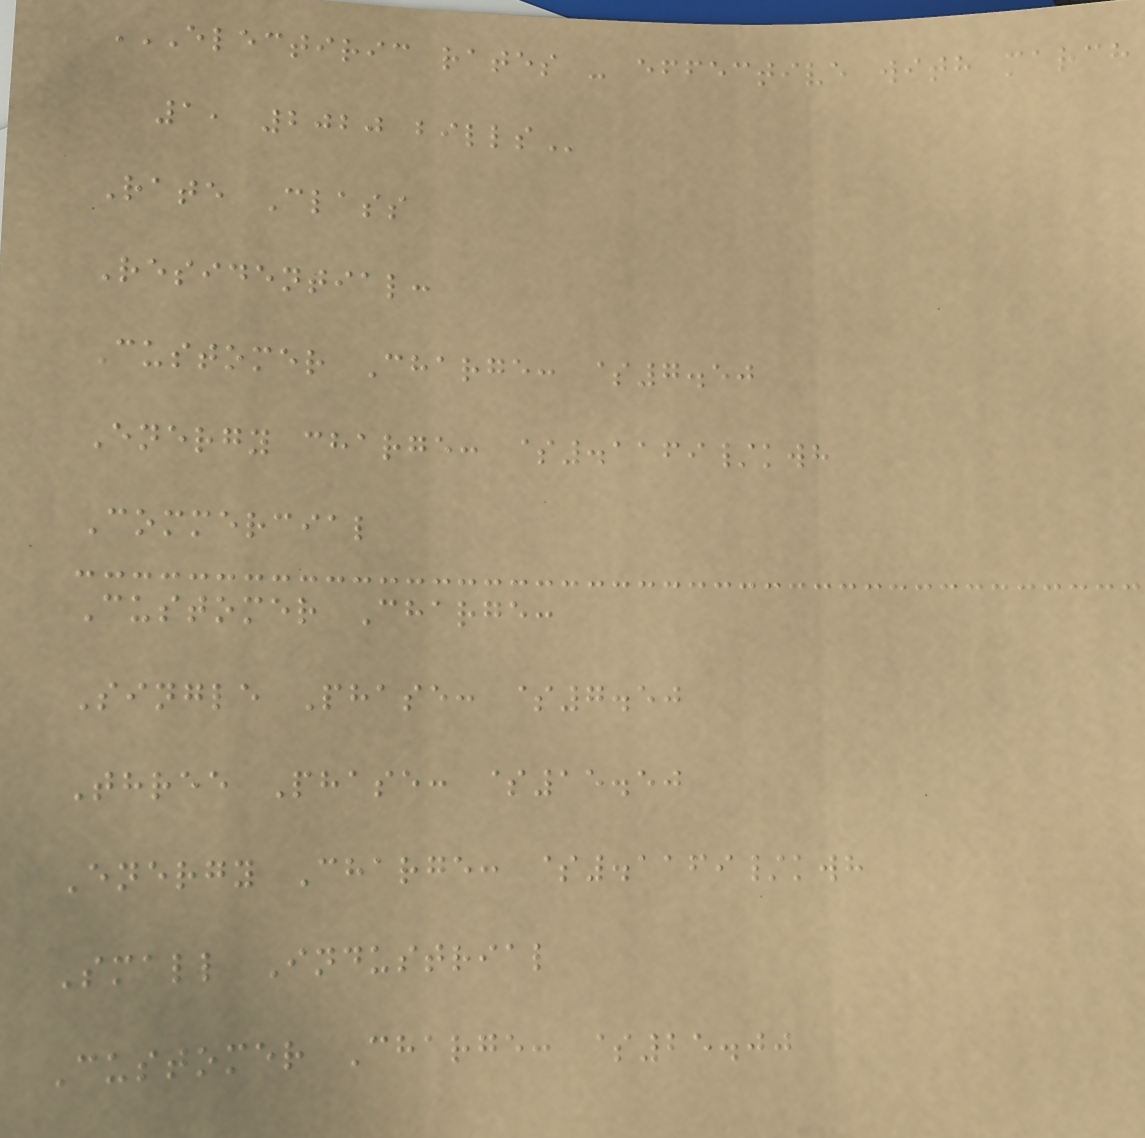ELECTIRIC RATES - EFFECTIVE WITH MARCH
1, 2020 BILLS
Rate Class
Residential:
Customer Charge: $7.50
Energy charge: $.1169/kwh
Commercial
Customer Charge:
Single Phase: $7.50
Three Phase: $15.50
Energy Charge: $.1169/kwh
Small Industrial
Customer Charge: $25.00
